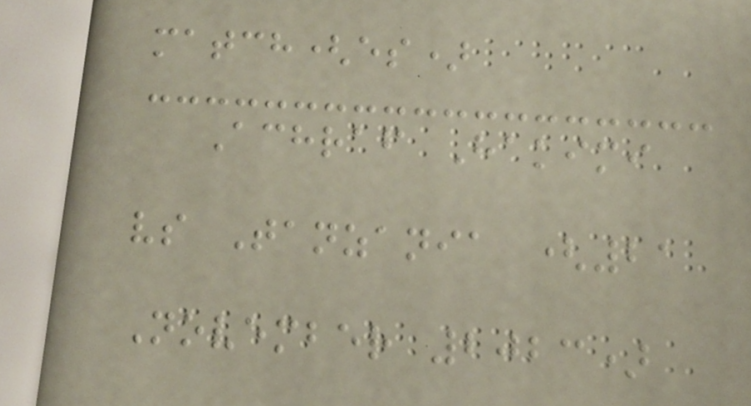match(es)
Achraf Hakimi
vs Tanzania (21
November 2023)
